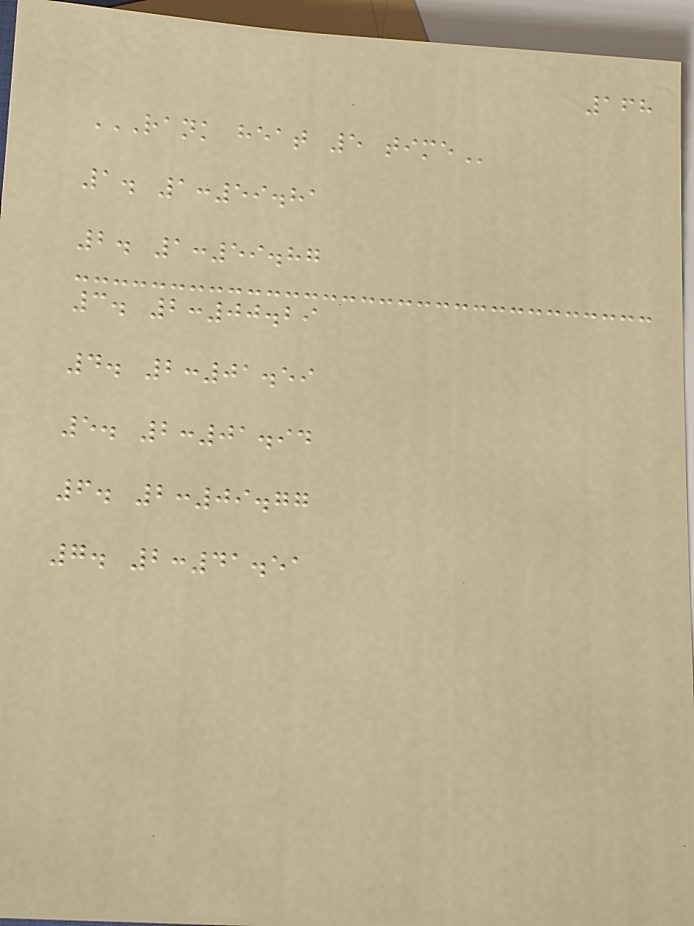168
RANK HEAT 5 TIME
1. 1:59.81
2. 1:59.87
3. 2:00.29
4. 2:01.59
5. 2:01.94
6. 2:09.77
7. 2:41.51
